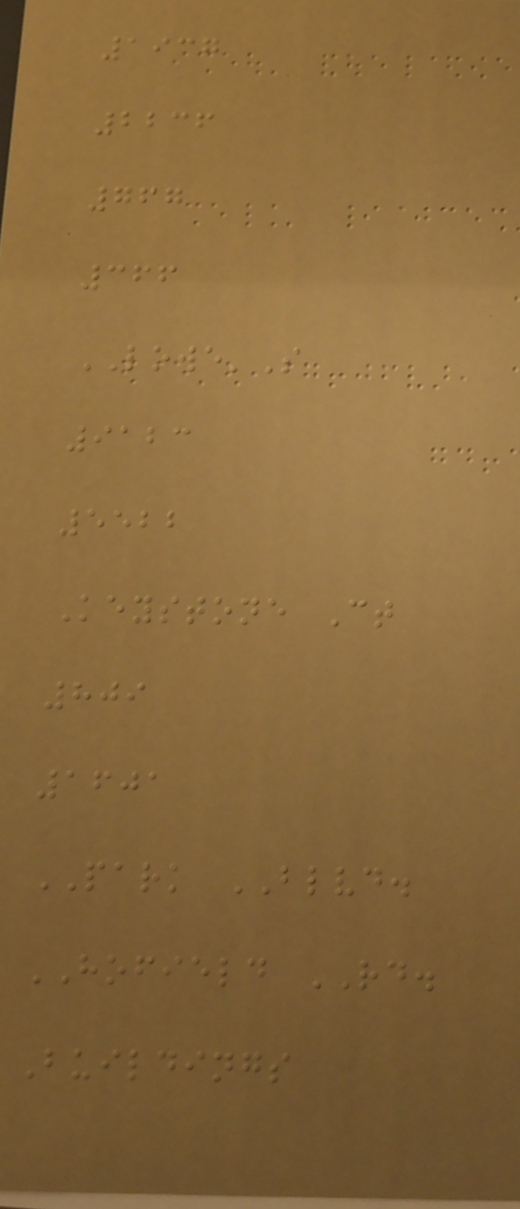1937
2236
767
366
LOWE'S
9123
5522
Keystone Ct
809
1601
PARK BLVD.
HOFIELD RD.
Buildings
